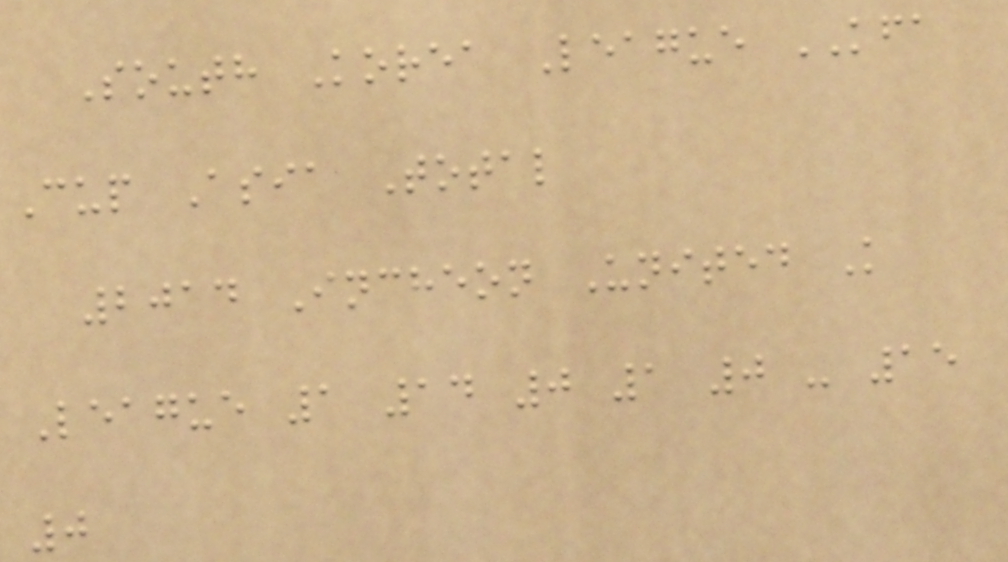South Korea League KFA
Cup Asia Total
2014 Incheon United K
League 1 14 0 1 0 - 15
0
